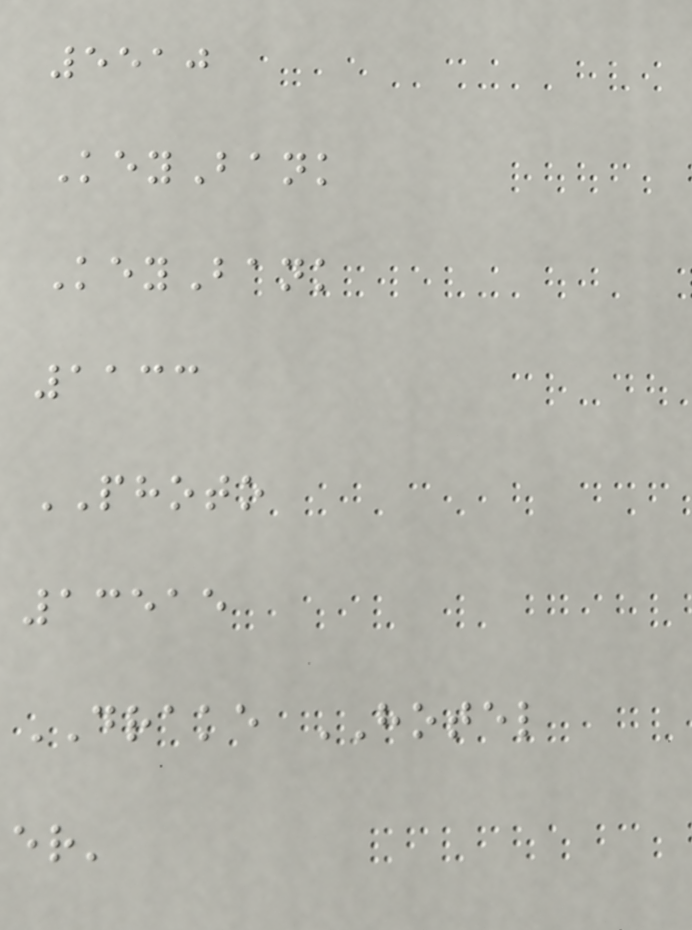5510
KeyBank
KeyBank
1133
PHOTO
13515
DRAKE HOTEL
er'
